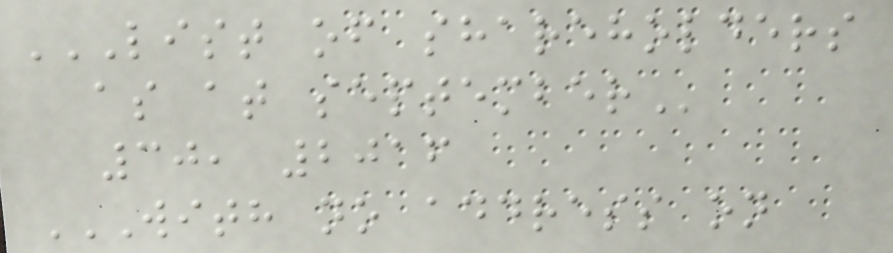LIST OF SHAREHOLDERS
AS AT SEPTEMBER
30, 2016
WITH NO ADDRESS ON
